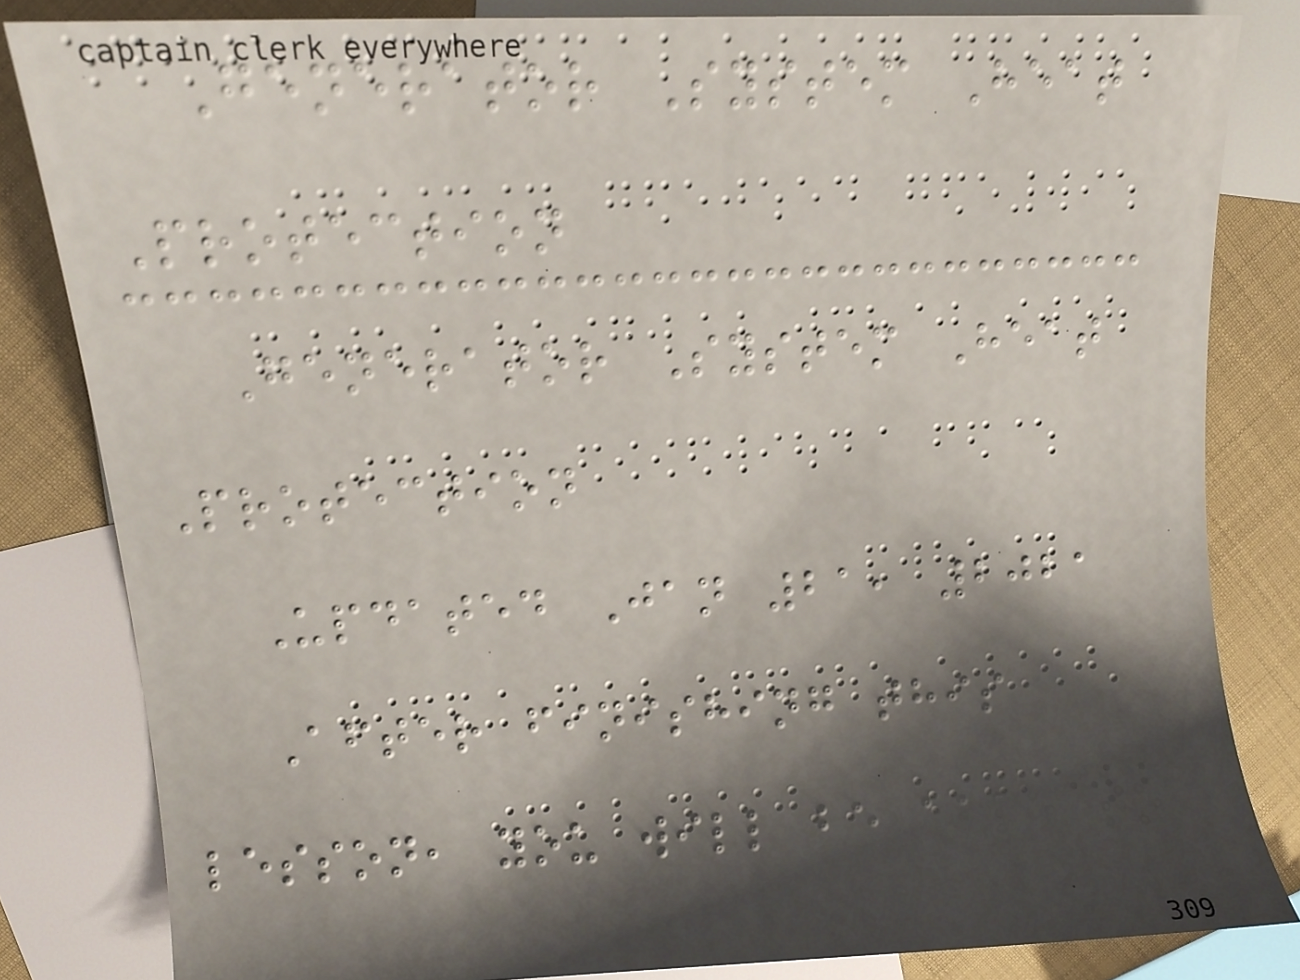Generator System Heat
Protection
Generator System Heat
Protection
Updated Jan 21, 2021
After finishing this
lesson, you will be able to
